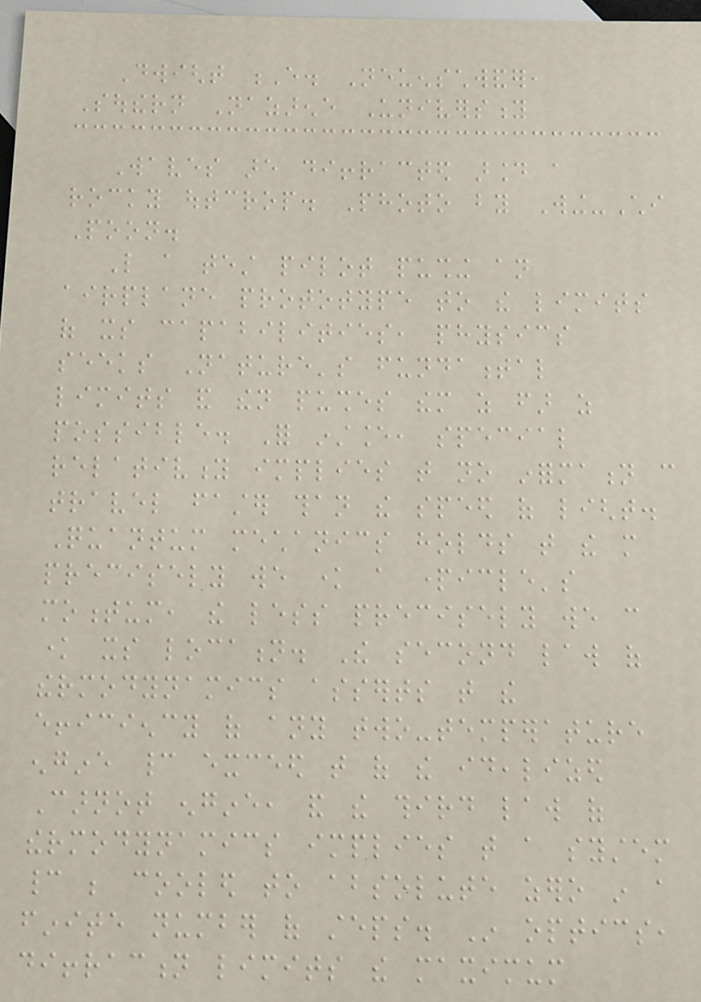Dwight E. Neuenschwander,
Southern Nazarene University
Waves are diffracted around a
rocky outcrop. Photo by Wing-Chi
Poon.
Like a test pilot pushing an
airplane prototype to the limits
of its capabilities, physics
seeks Nature's fundamental
limits and then pushes them as far as
possible. For instance, special
relativity implies that no information can
travel faster than the speed of light.
Quantum mechanics holds that the more
precisely we know a particle's
momentum, the less precisely we can
know its location. The second law of
thermodynamics asserts that the
efficiency of any two-temperature
engine cannot exceed that of the idealized
Carnot engine, and the third law of
thermodynamics implies that a system
cannot be cooled to absolute zero in a
finite number of steps. In optics,
diffraction limits the maximum
